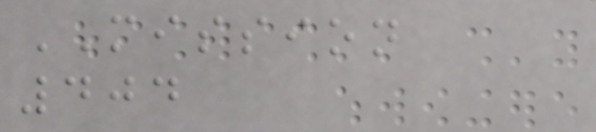MISSION
404
